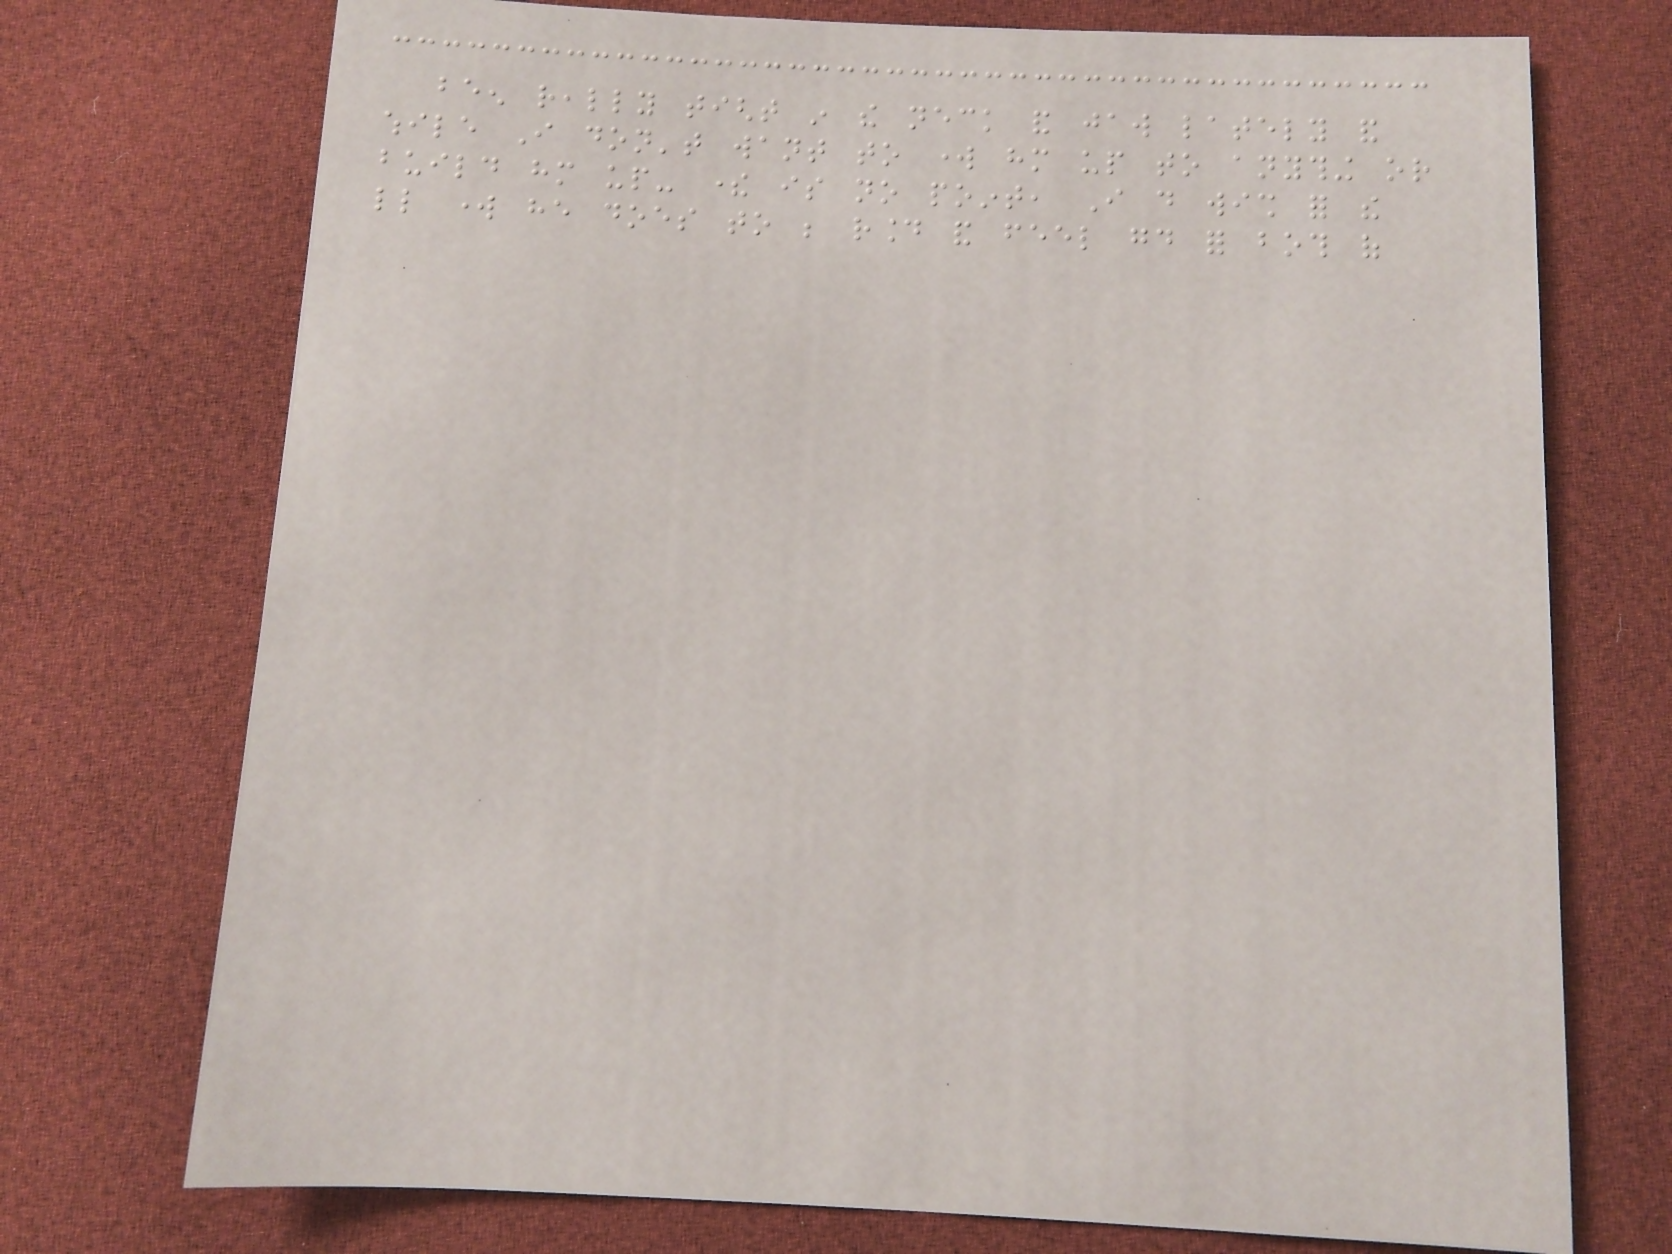been really tight in the neck and jaw lately and
while I don't want to work him up to anything or
build him up- there is no point, I do wish for the
little work he does to be round and feel good for both of
